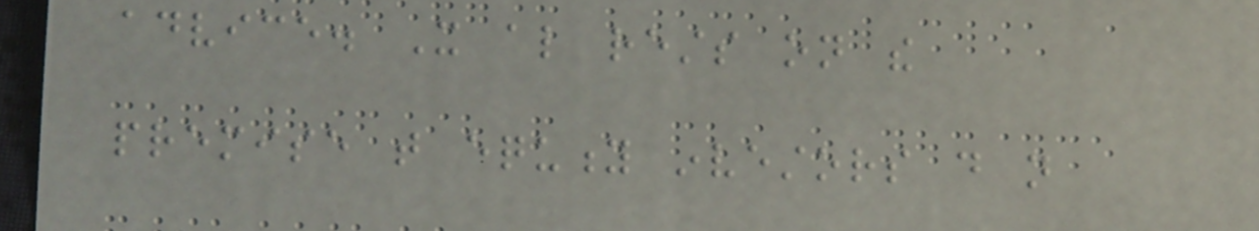advice. It also rests on the
premise that equity investors do not
